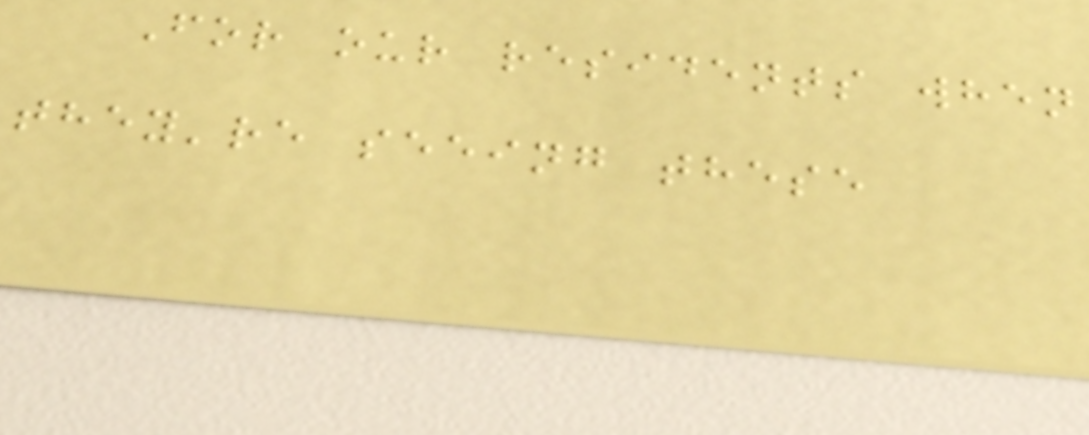For our residents when
they're seeing these
